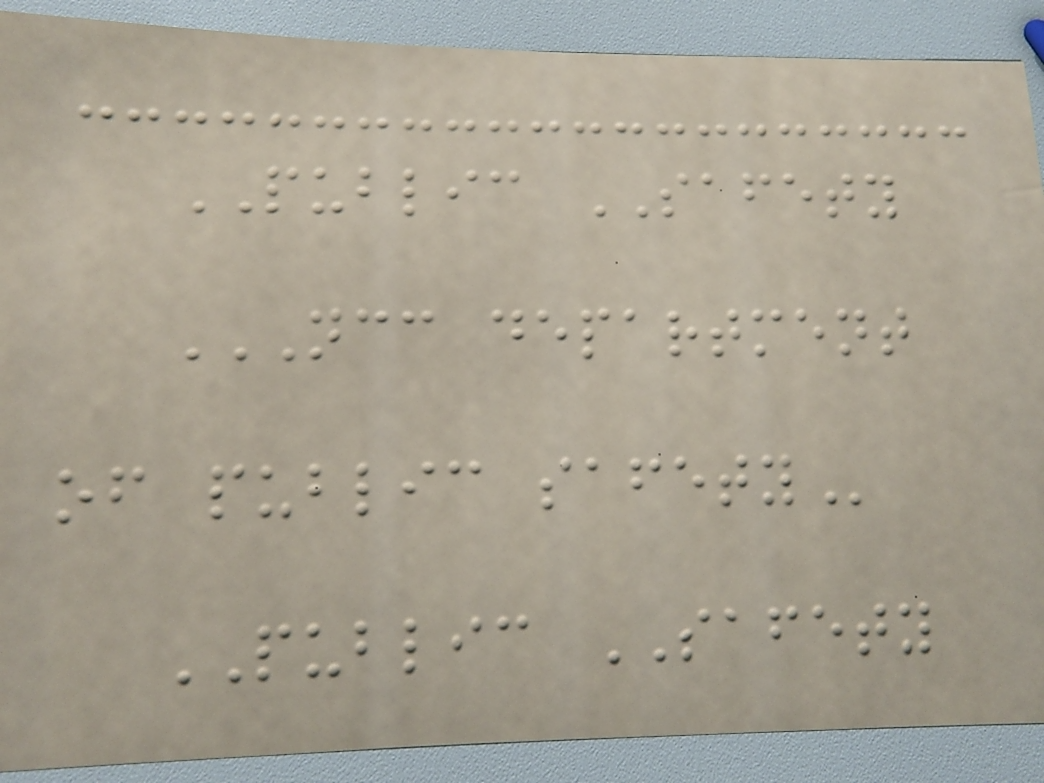PUBLIC SAFETY
NCC DEPARTMENT
OF PUBLIC SAFETY
PUBLIC SAFETY
